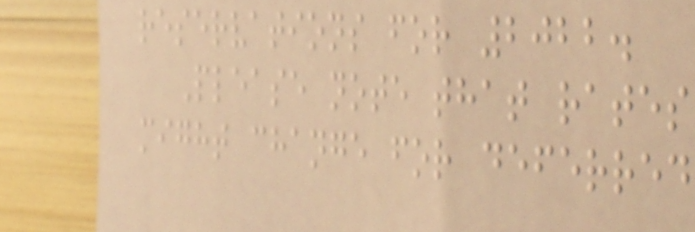reservations for 2022.
Please note that rates
might change for deferred
